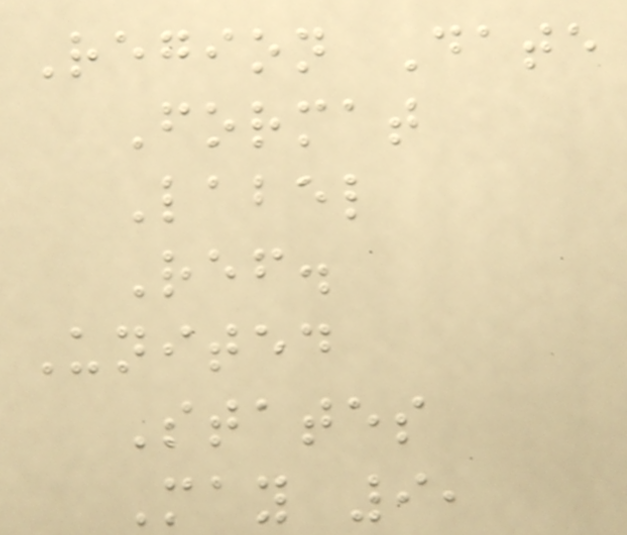Region Date
Format
Label
Ref.
United
States
May 9,
